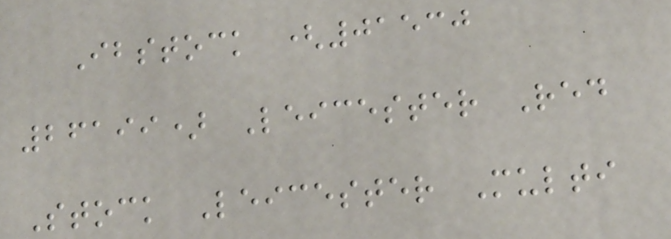Ibstock (01530
26199) Leicester Red
Stock Leicester Multi
